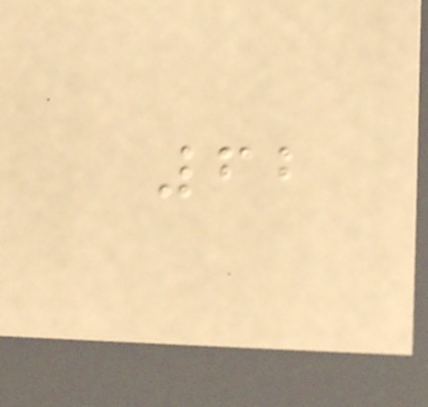62
